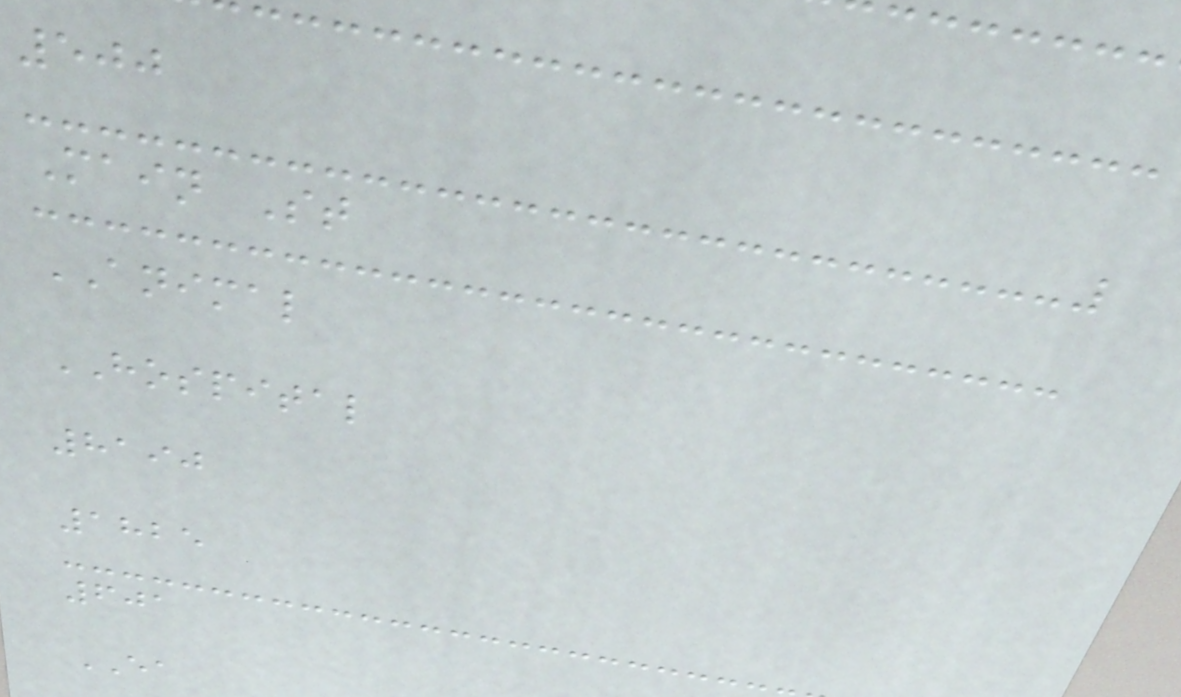500
Main St
ANIMAL
HOSPITAL
8190
1825
601
EA
